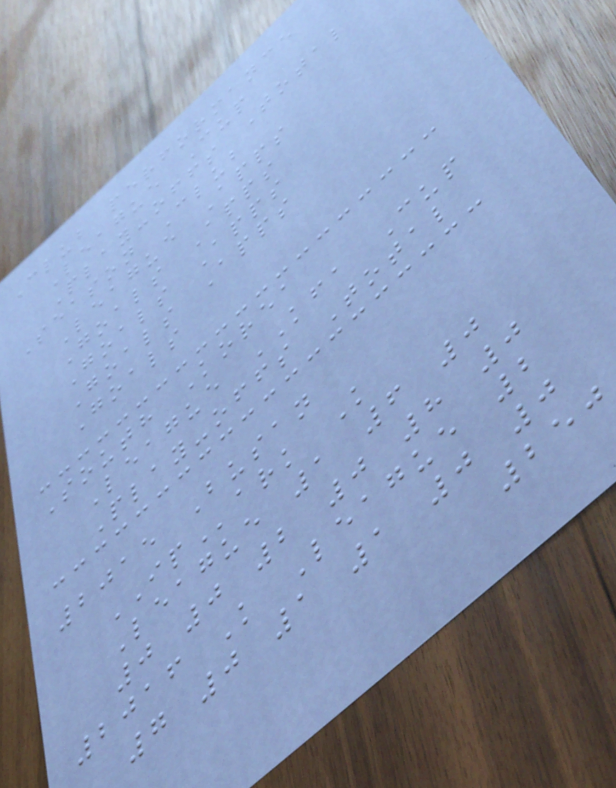Club performance
League Cup
Play-offs Total
Season Club
League Apps
Goals Apps
Goals Apps
Goals Apps
Goals
South Korea
League KFA Cup
Play-offs Total
2015 Busan
IPark K
League 1 6 0
0 0 2 0 8 0
2016 K League 2
7 0 1 1 0 0
250
